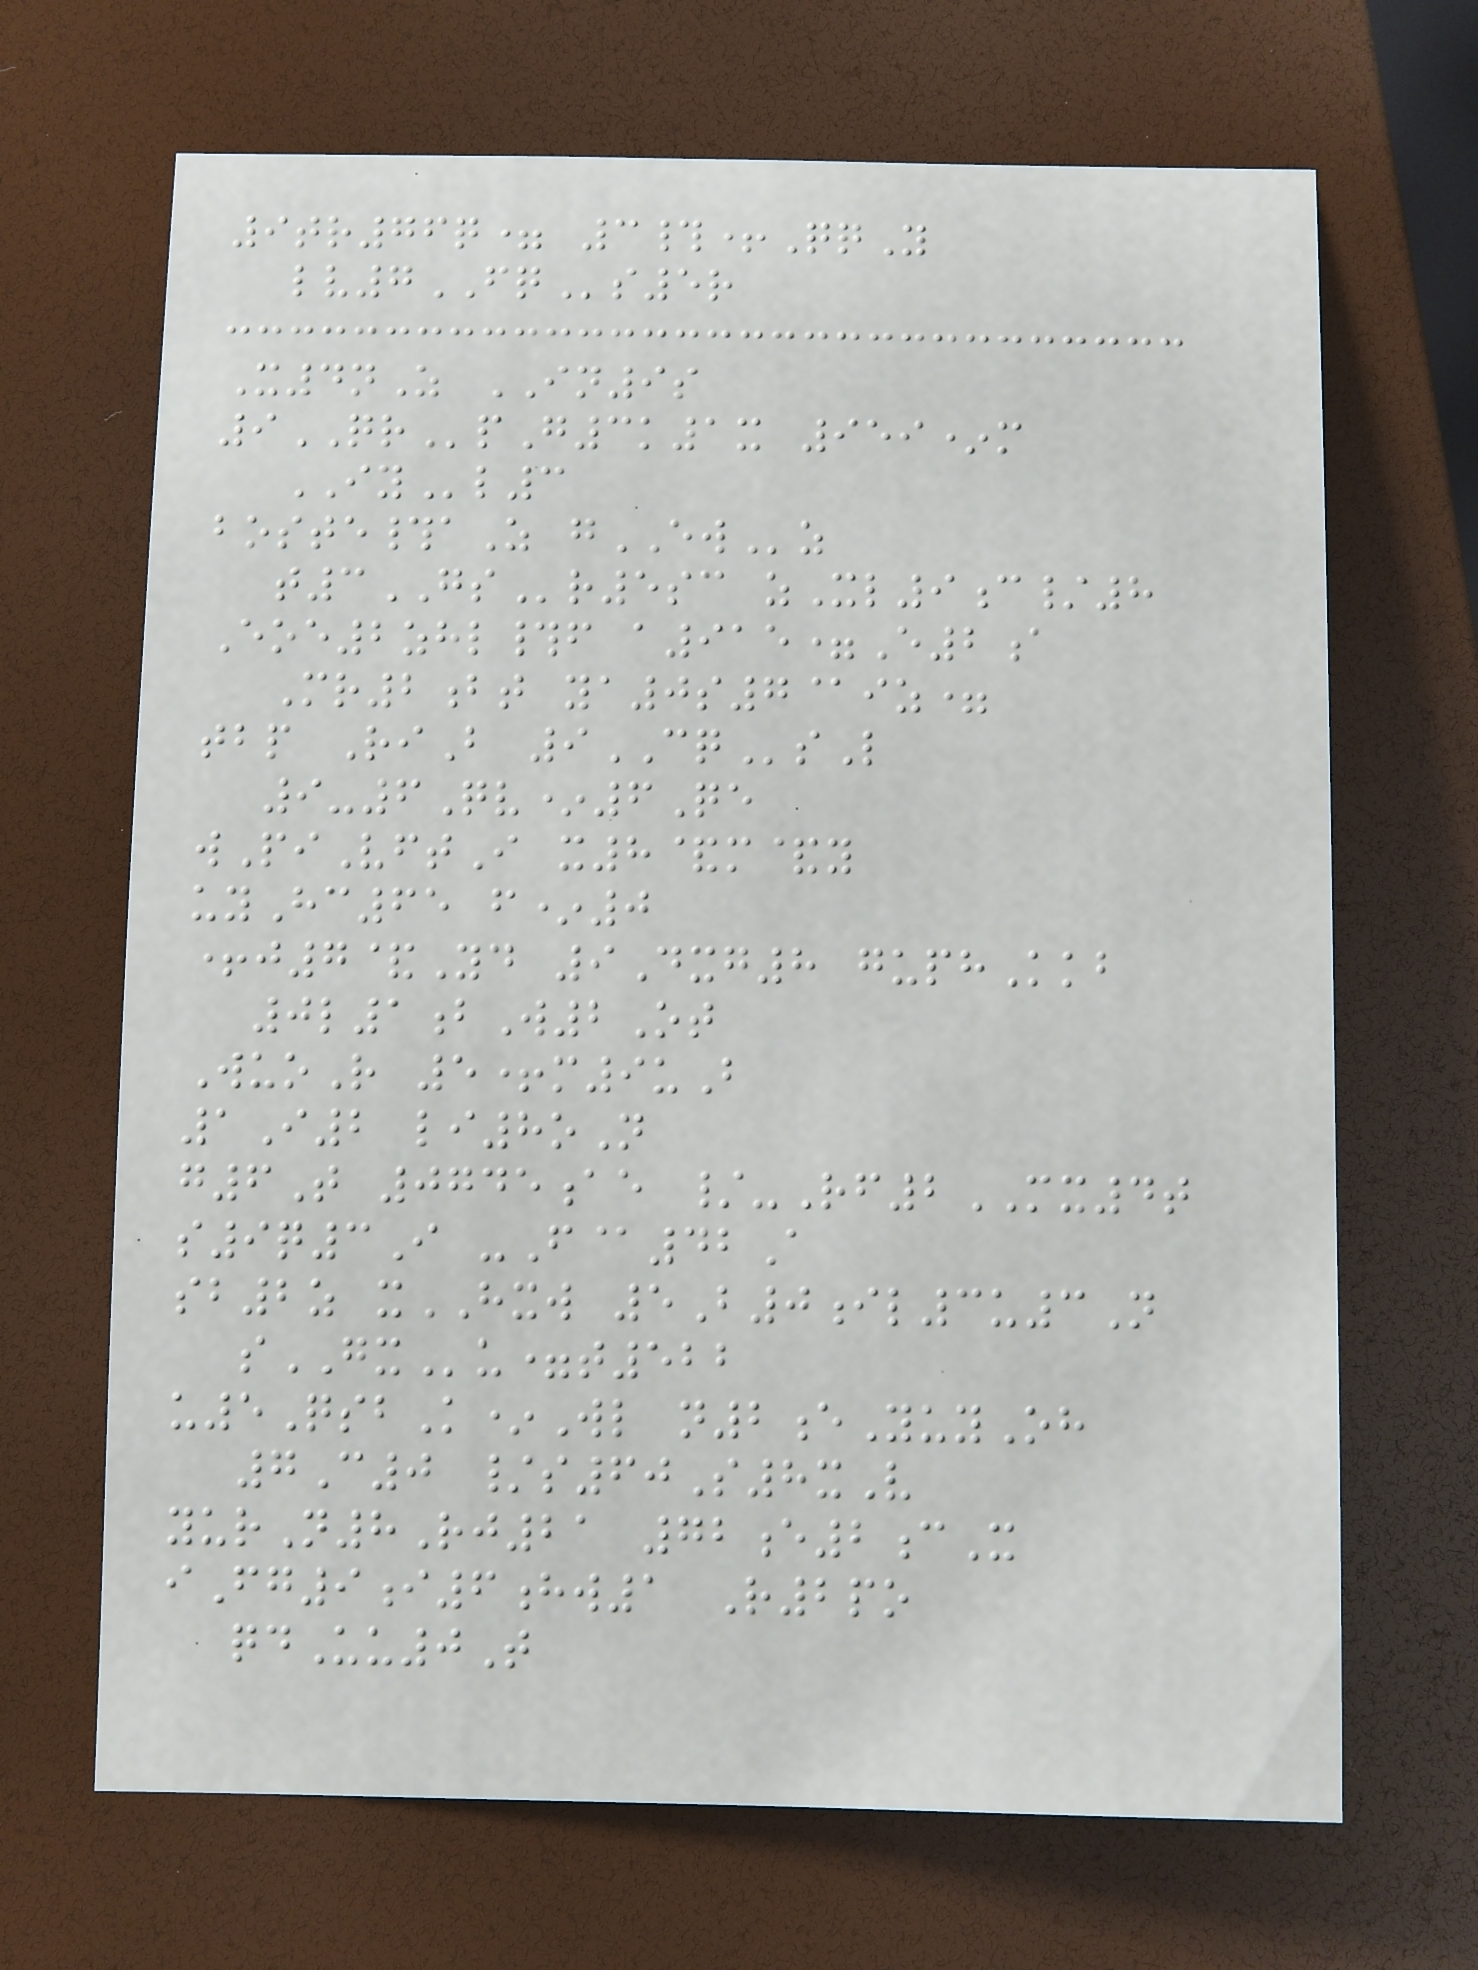9tr76q= 3#+QqY
lv7FQs5r
X4nZ IN9s
9QRpG3k1x 959*m
IYl3
boste#aZ gEWz
t3GSr5sc zXl9c/8
Eoe2zhl#f a915=E2a
Mr2bt ya0s7@iz=
tbp RiB 9CQsL
9-6Qv*6Qe
wPiVftI x8&m&y
uyHc65 f*0
+j7&Yd 9Dxg8 guphKkb
0l1bW2Ot
WuoR 5+m9uB
1I2 li8oN
g6T 0745ae /-Rf2MX4t
s9q3I -F@42A
sb2z xHXW 5B0il3u3N
sGXu=t522
u5QsbK*Wl n2eYuyOh
7C0 /s60S8xV
yurN8Rj21 72e2cX
iFg9i6hw1 R2po
qdUu0T
